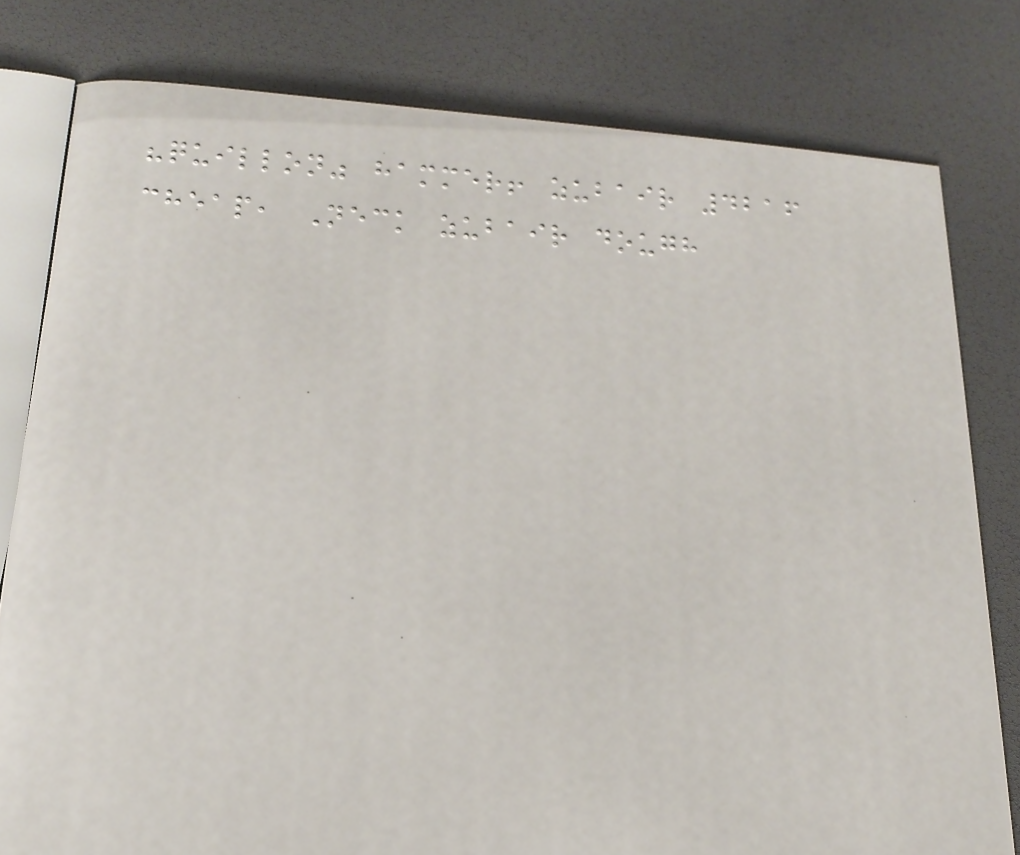"quillon" hammer! zubair 4216
cheap, Neck zubair dough
